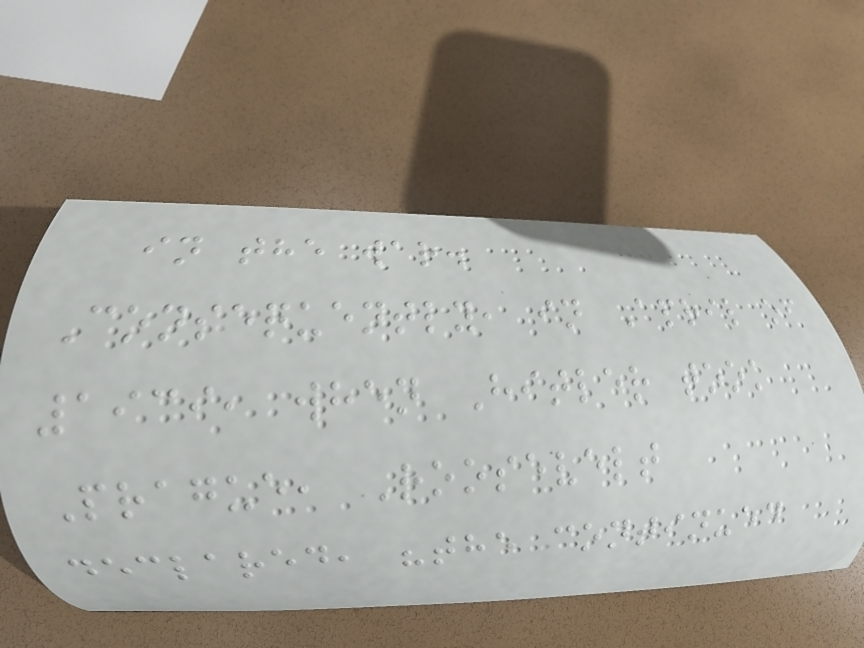in the war.
Consequently, in April of
1939, when Hitler took
Prague, Roosevelt
declared, "the continued
